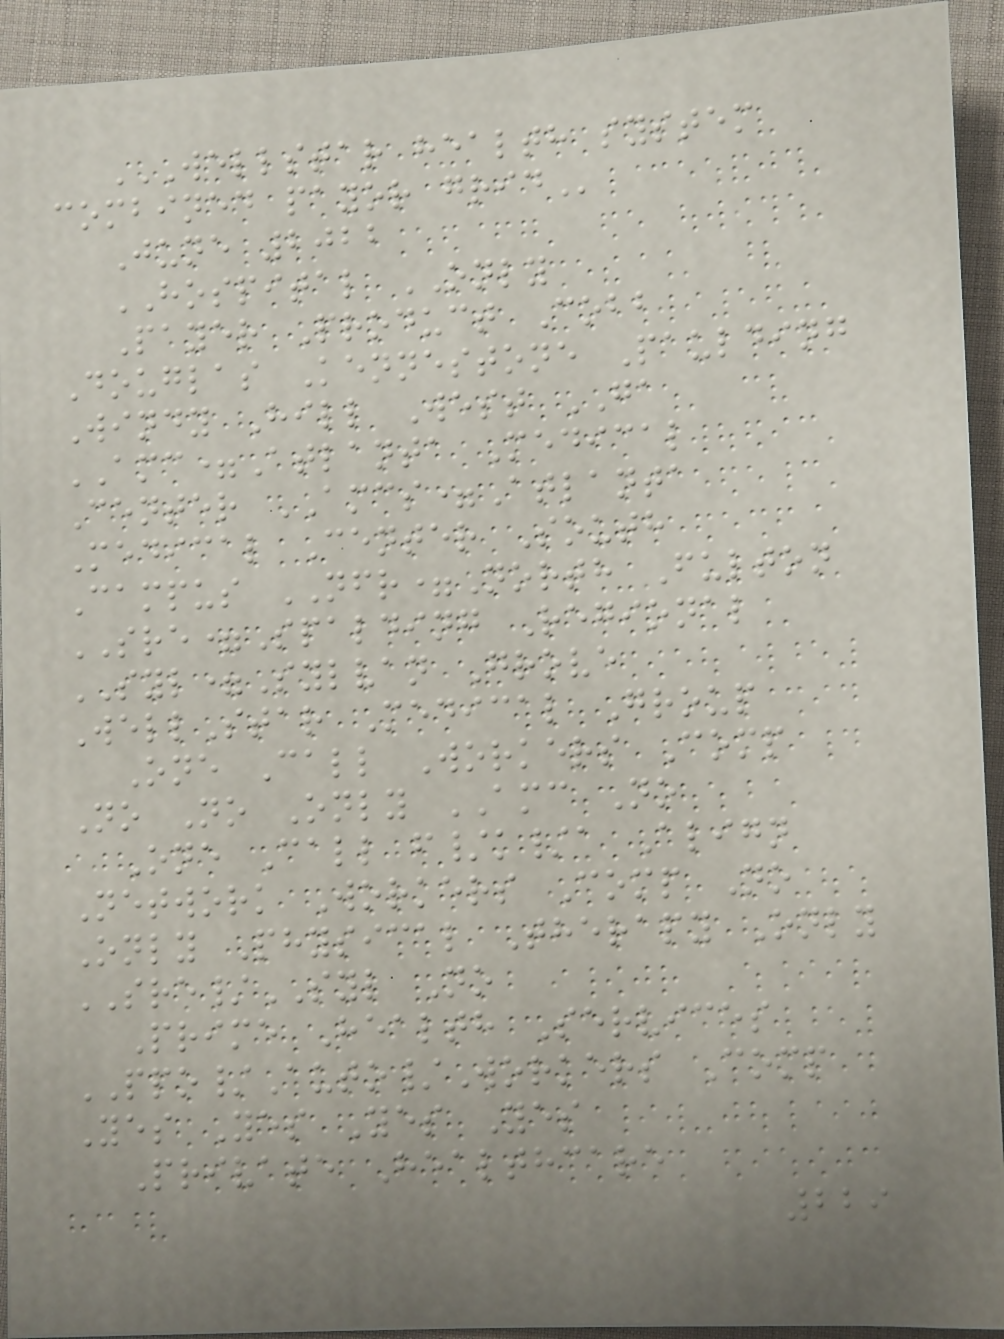WELLSTAR HEALTH SYSTEM
COMBINED PAYOR GRID
June 2022
HOSPITAL ONLY
Payer Product Cobb
Douglas Kennestone Paulding
Windy Hill West GA
AMC=Atlanta Medical
Center AMCS=Atlanta
Medical Center South
Campus NFR=North Fulton
SRE=Spalding Regional
SYL=Sylvan Grove
WellStar Medical Group
One Call Workers Comp
No No Only AMC No
One Call f/k/a Align
Network Workers Comp No
Only Physical Therapy Only
SRE/SYL No
Prime Health Services
PPO/Auto/Workers Comp
Yes Yes Yes Yes
Private Healthcare
229
